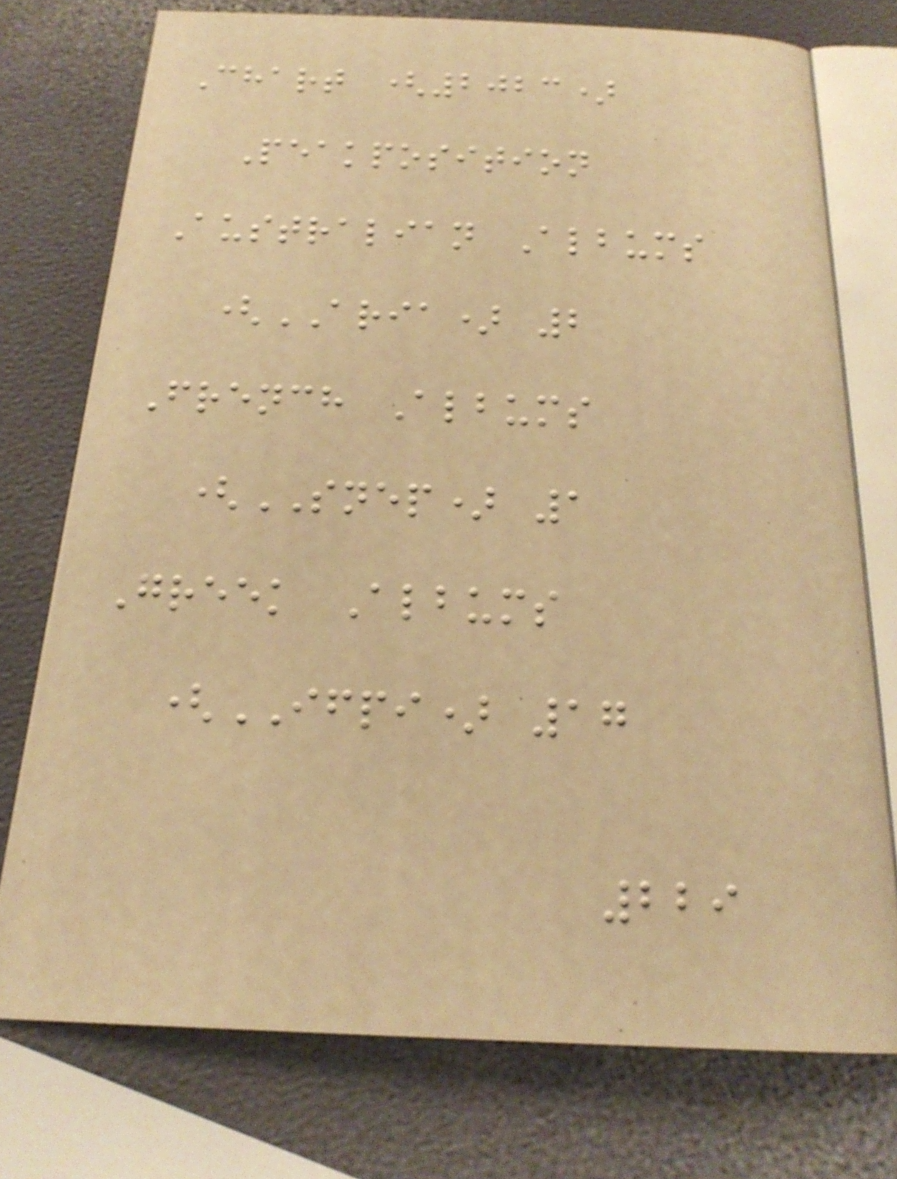Chart (2023)
Peakposition
Australian Albums
(ARIA) 2
French Albums
(SNEP) 1
Greek Albums
(IFPI) 17
229
